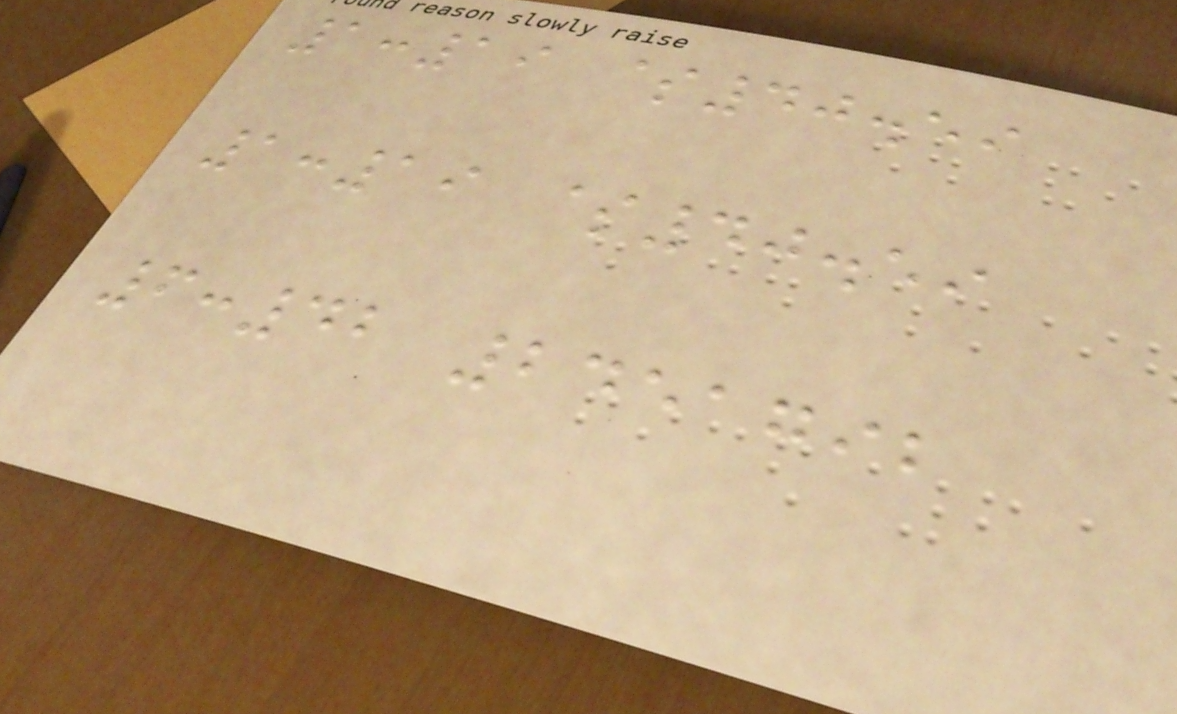1:19 $40.59
1:19 $40.59
6:42 2451792
